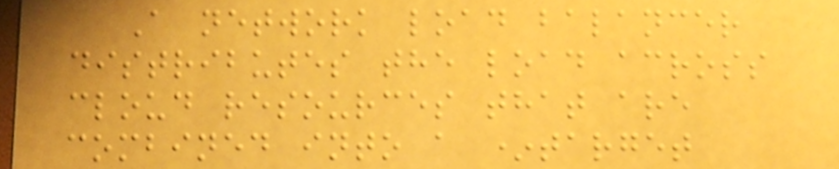A network load balancer
distributes the load across
cloud resources that are
combined into a *target
